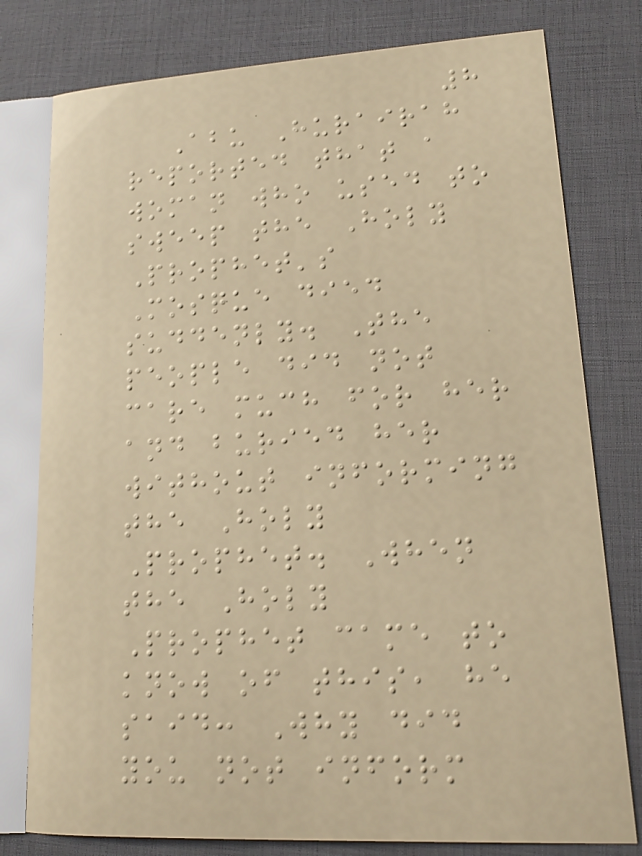8
Abu Hurairah
reported that a
woman who used to
sweep the Holy
Prophet's
Mosque died
suddenly. The
people did not
care much for her
and buried her
without informing
the Holy
Prophet. When
the Holy
Prophet came to
know of this, he
said: Why did
you not inform
